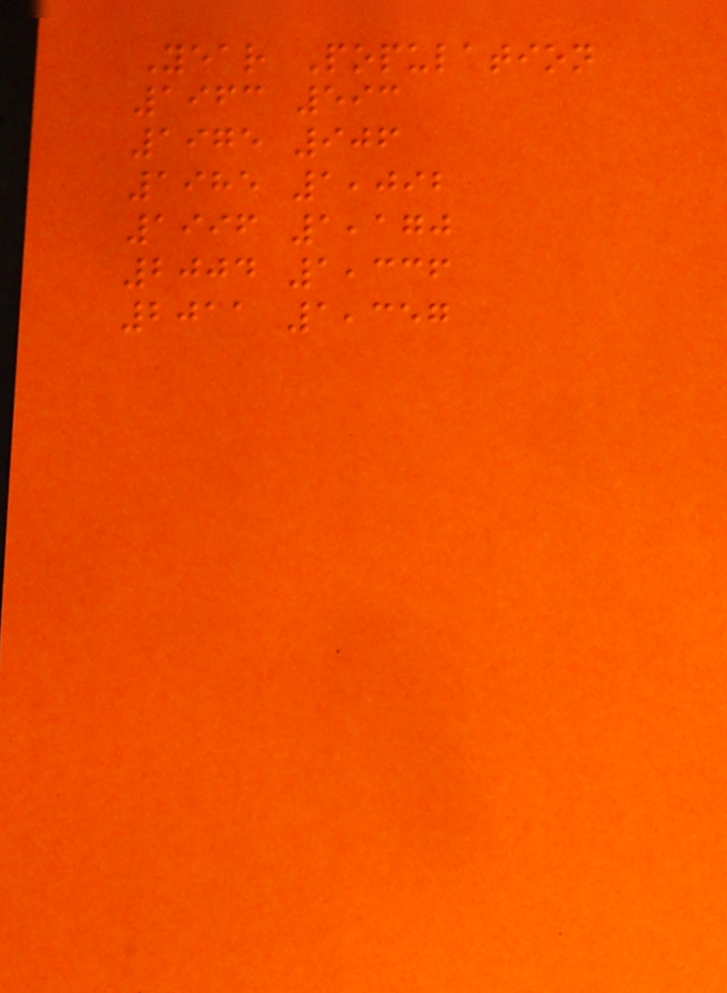Year Population
1963 593
1975 906
1985 1,092
1996 1,170
2004 1,336
2011 1,357
